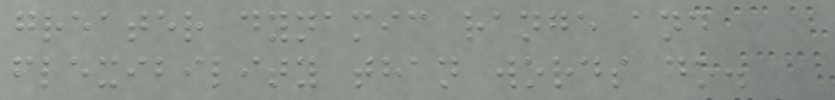greater dynamic range and
flexibility than words do.
